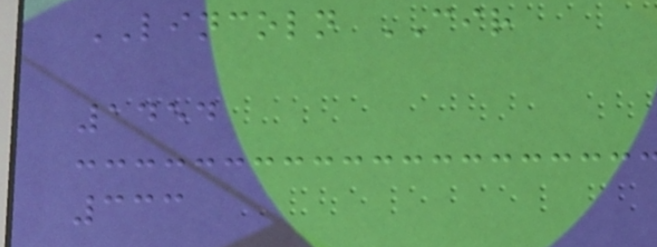LINCOLN CIR
1454
333
